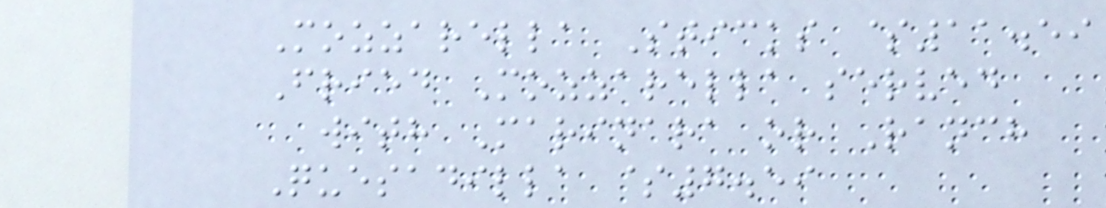Mozzarella Sticks $11.59
Fried Mozzarella served
with Marinara or Ranch
Quesadilla $7.59
